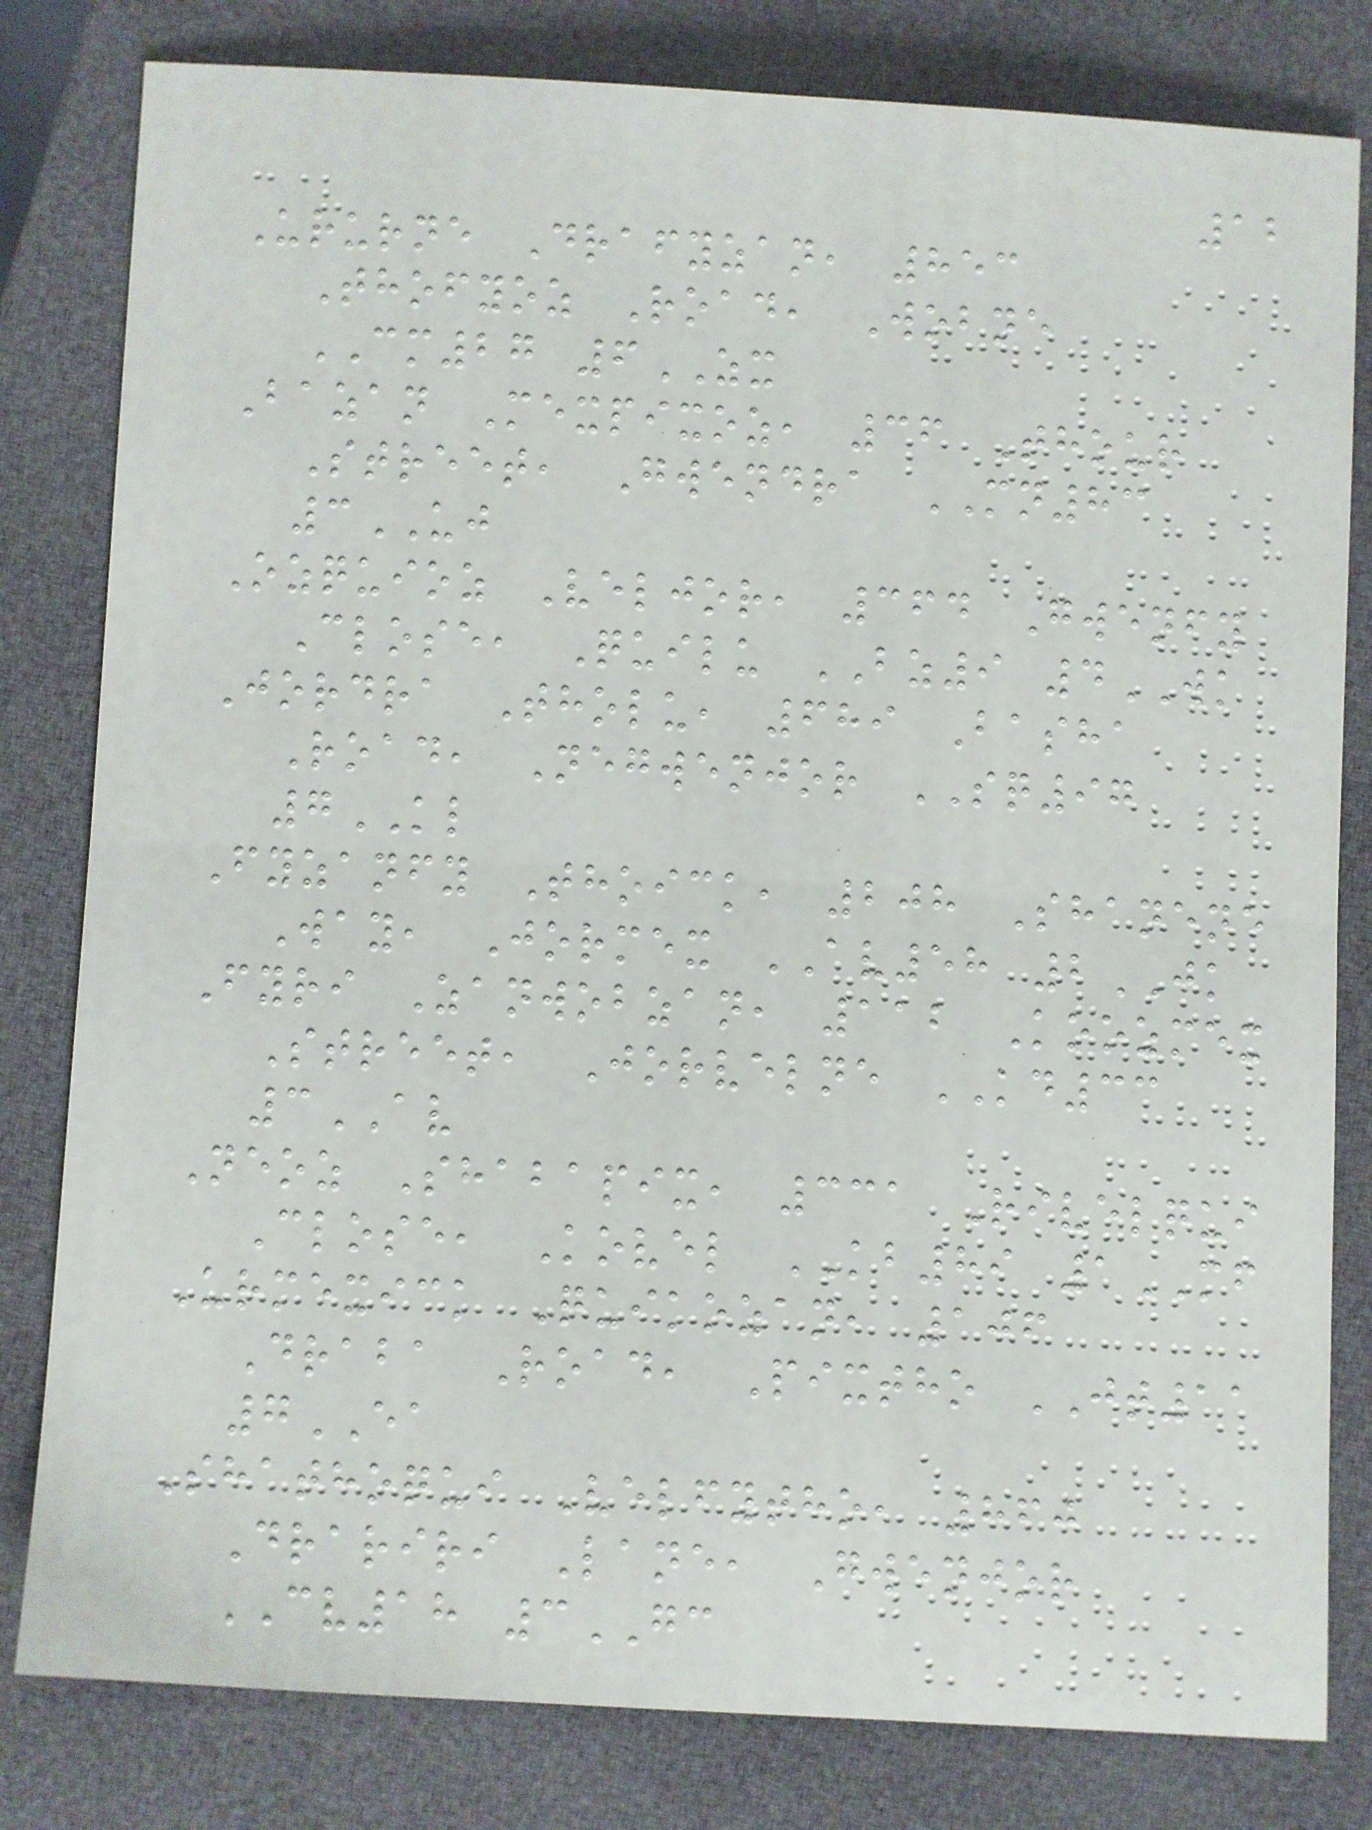12
Ururne Drafyzan, 853
Thofyoz Road, Wobne
CM27 6ZX
Bazan Mexpixoz, 36 Thour
Street, Gwendra MN83
3UJ
Ozquioz Veljor, 364 Gwenfy
Close, Quilu BZ9 4WK
Jordra Tholu, 689 Basha
Road, Negwenjor SQ97
7KL
Fyzanfy Thoick, 208 Shanene
Way, Jormex AV58 2JK
Fyri Zanwobzan, 112 Koozmex
Street, Jorvelne KD33
3AV
Neoz Shabapix, 331 Rivelqui
Close, Kovel KB89 1MF
Urmexick Quikozan, 106
Draba Road, Pixtho JT11
7EA
Shathoqui Velfytho, 860
Drariri Lane, Gwenjor
CV18 3GC
